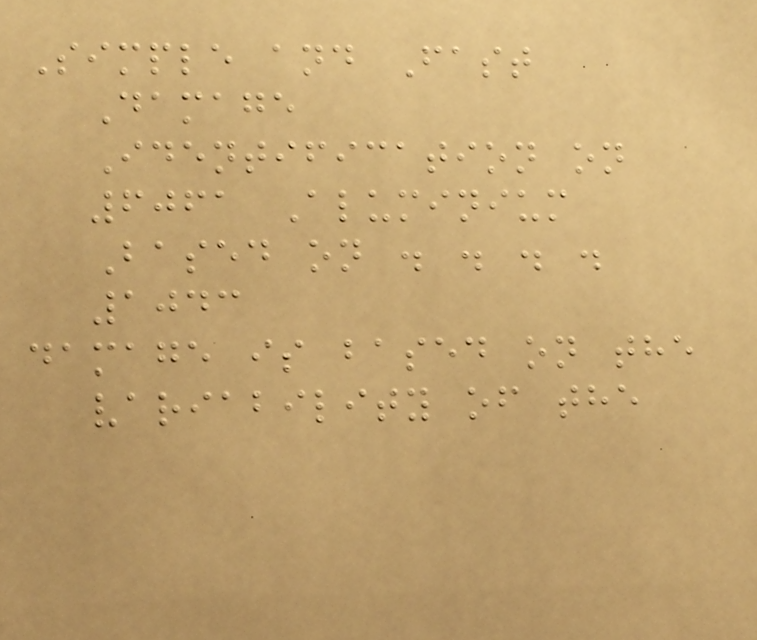Simple and Fast
Damage
Identification on
6061 Aluminium
Based on . . . .
1043
damage is based on the
variability of the
